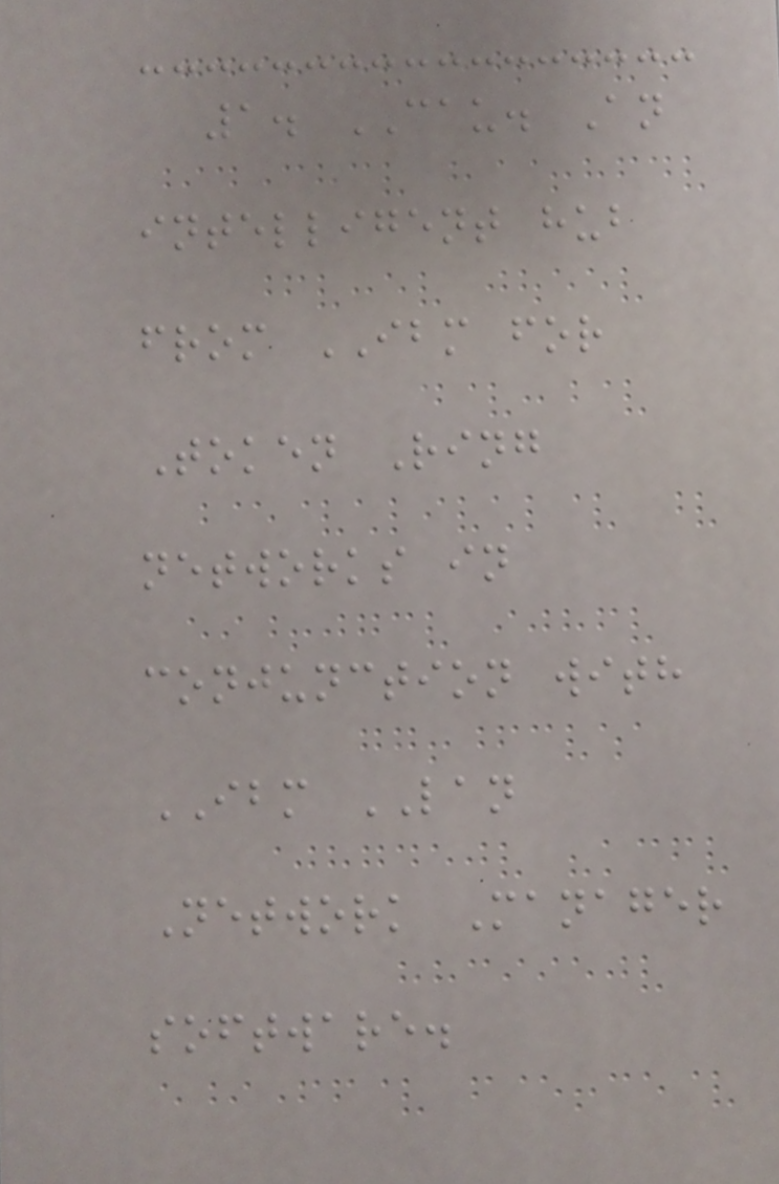1. CAU. An
intelligent hub
from IBM for
Token Ring
networks in
conjunction with
IBM LAN
Network Manager
software.
